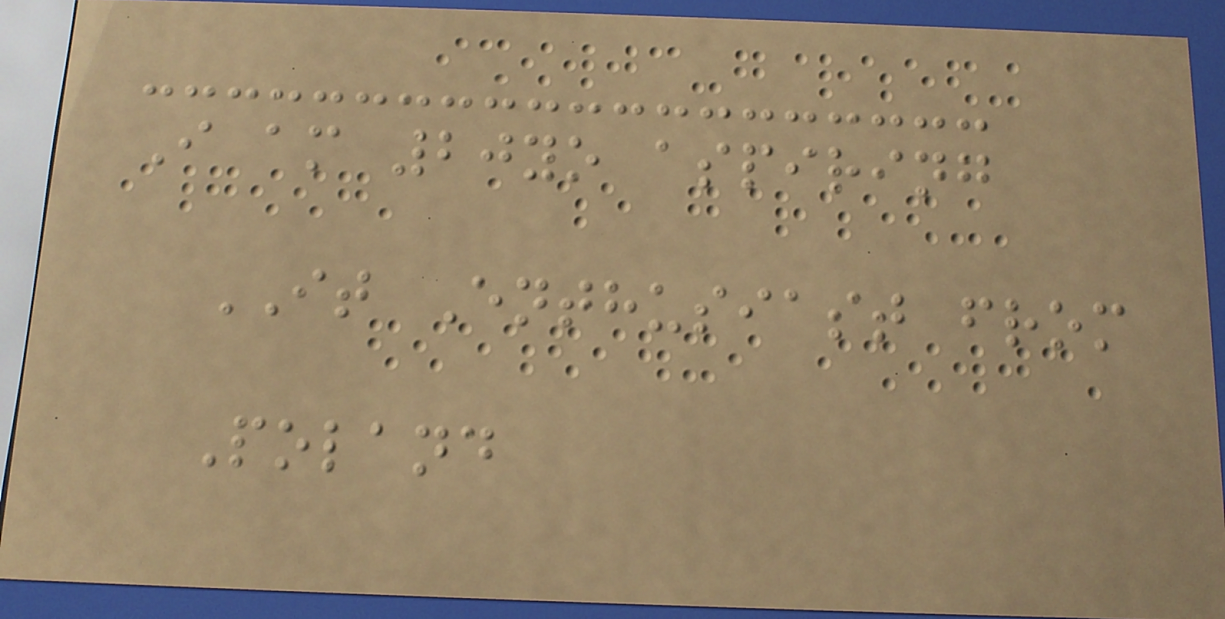I am 20yo aspiring
IT Enthusiast from
Poland
